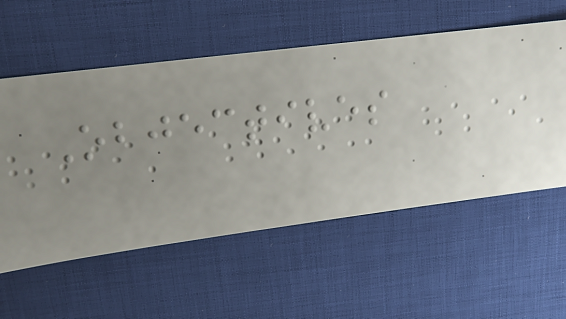Objectives
